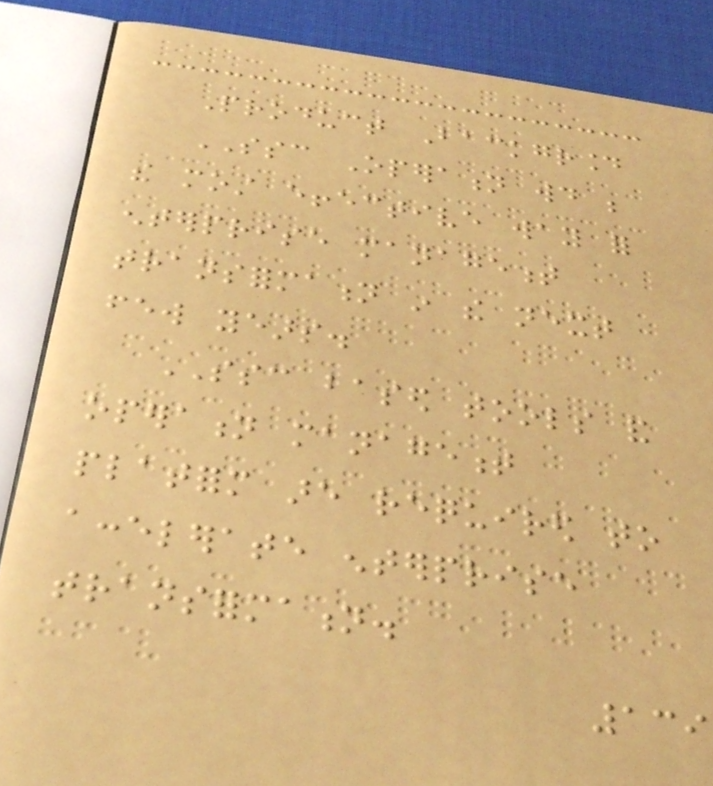Product Background
SSC Operation would be
the most effective way for
enterprise management
transformation in the next
few years.
SSC based tools and
operation management
platform are required to
accelerate enterprise
transformation.
139
